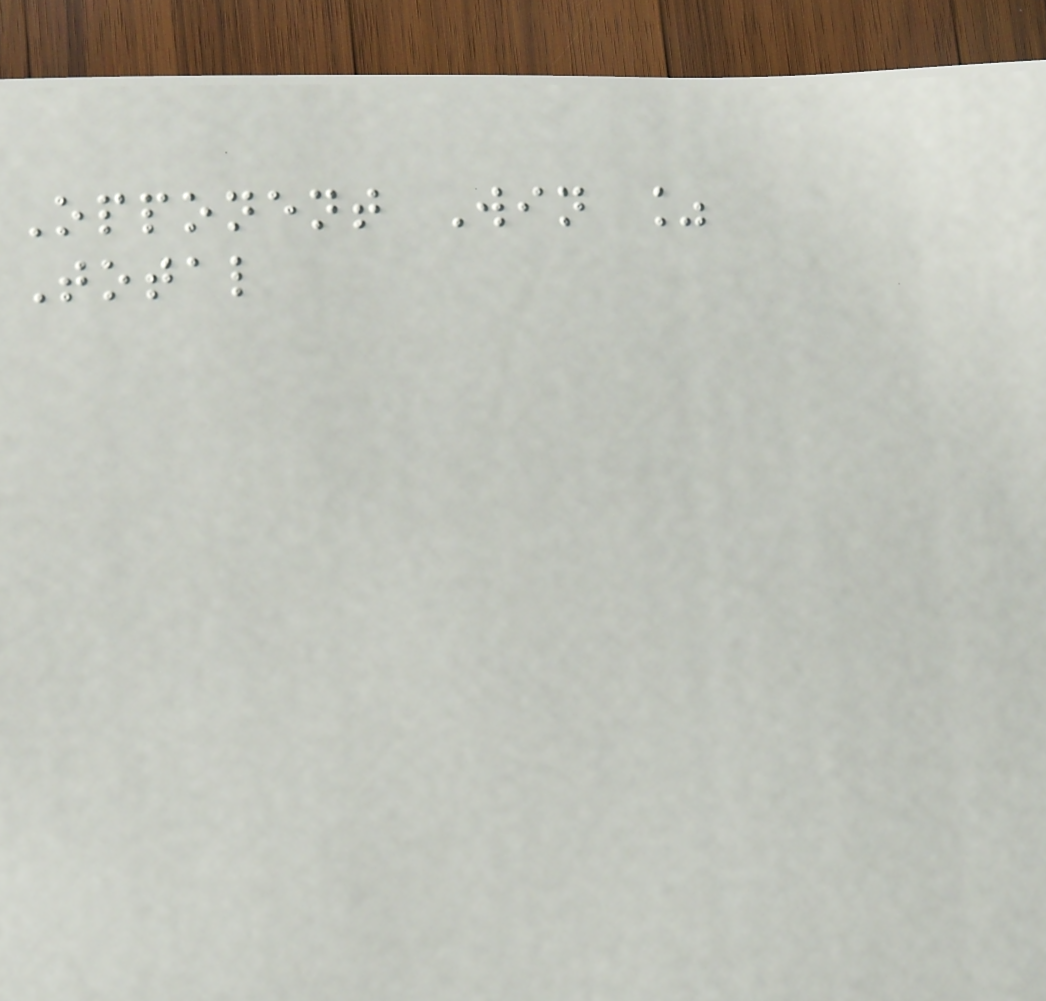Opponent Win %
Total
